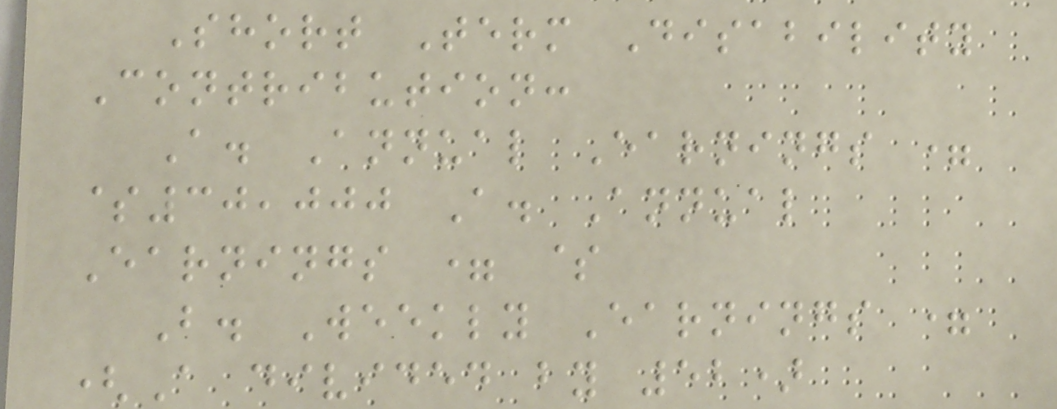Short Term Disability
Contribution:
A. Annual Earnings =
$30,000 A. Annual
Earnings = $
B. Weekly Earnings =
(A divided by 52)
